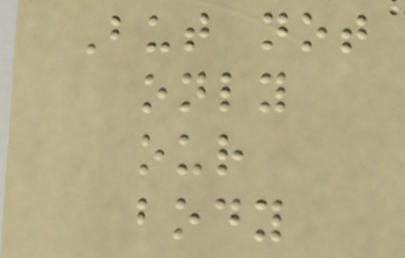But not
only
our
body
